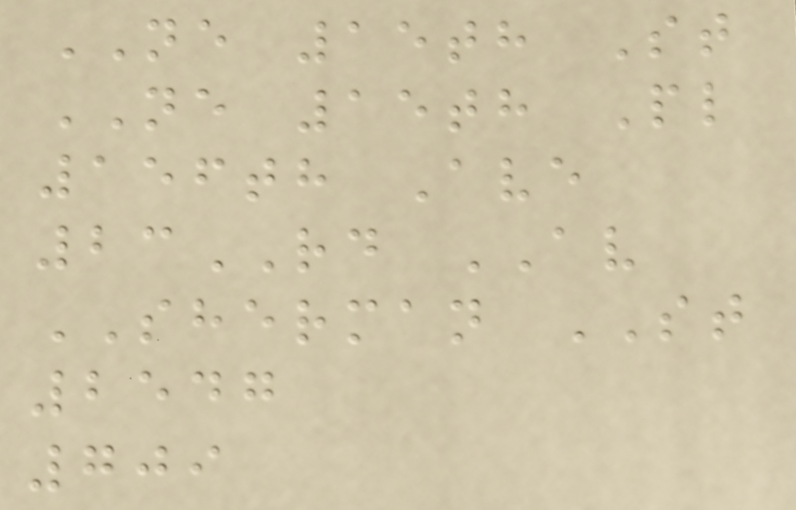NE 15th St
NE 15th Pl
156th Ave
23RD AV
SHERMAN ST
2547
709
